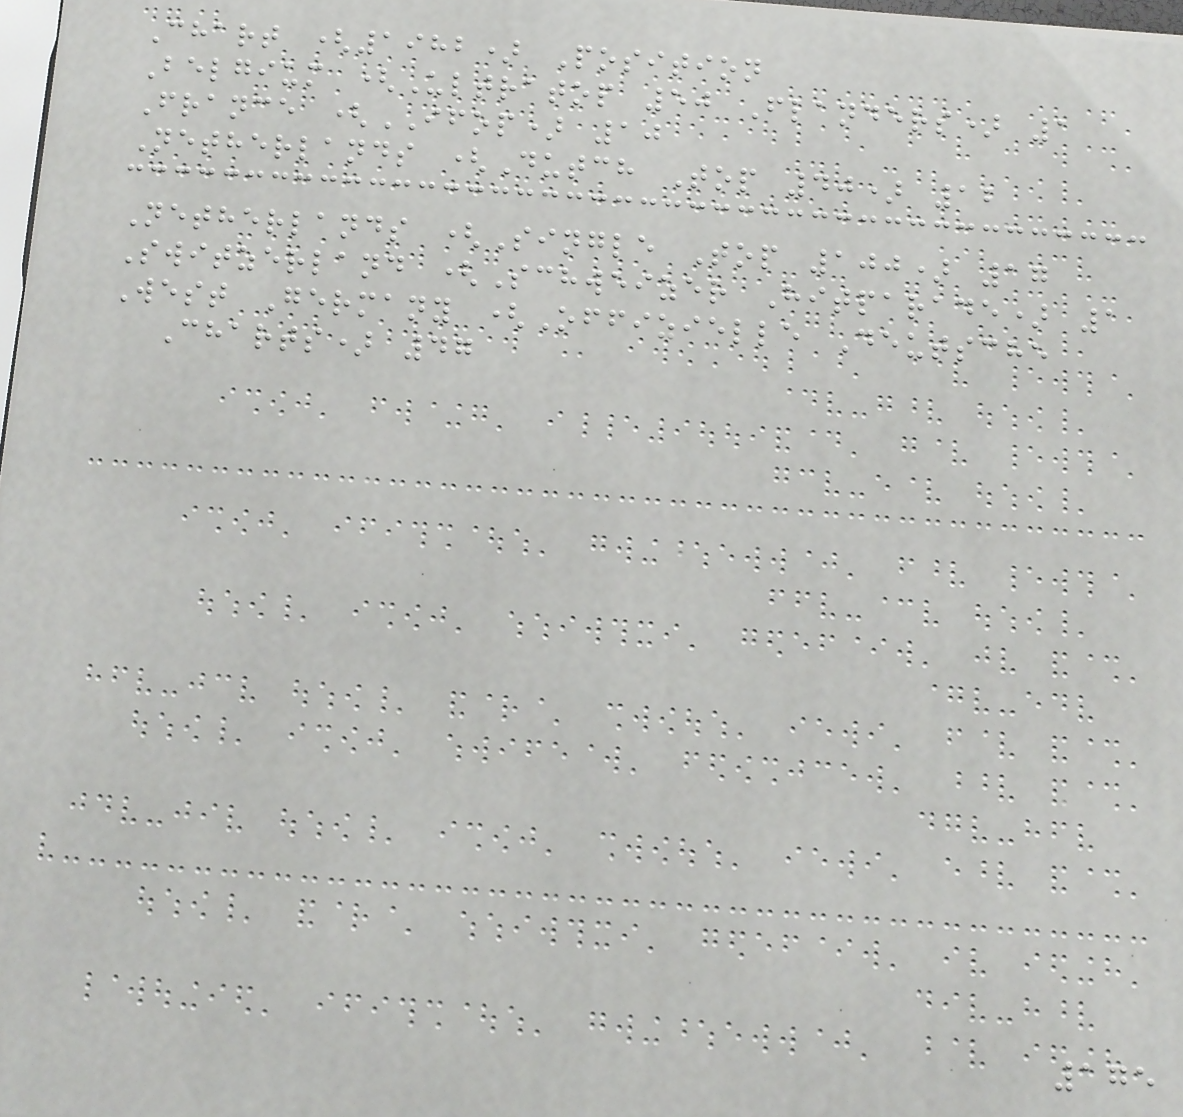Chart (1982) Position
Belgium (Ultratop 50 Flanders) 1
France (IFOP) 10
Netherlands (Dutch Top 40) 12
Netherlands (Single Top 100) 17
Switzerland (Schweizer Hitparade) 1
West Germany (Offizielle Deutsche
Charts) 47
175
